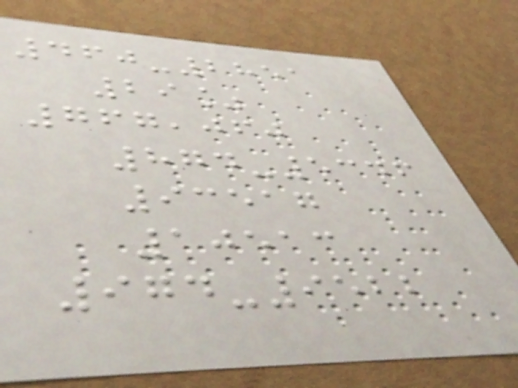460-2851
29%
767,060
874-5346
93517
10513
974-9522
